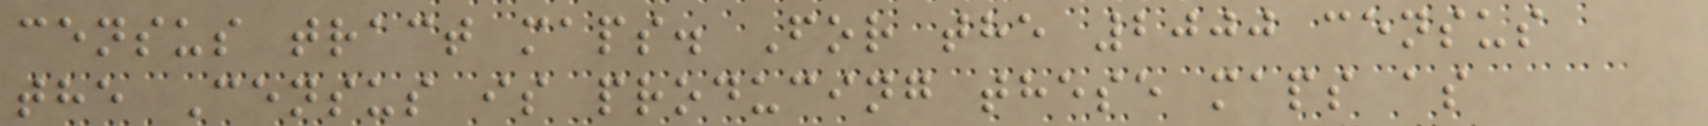census tract maps. For the 2000 census
the Census is producing these maps as
